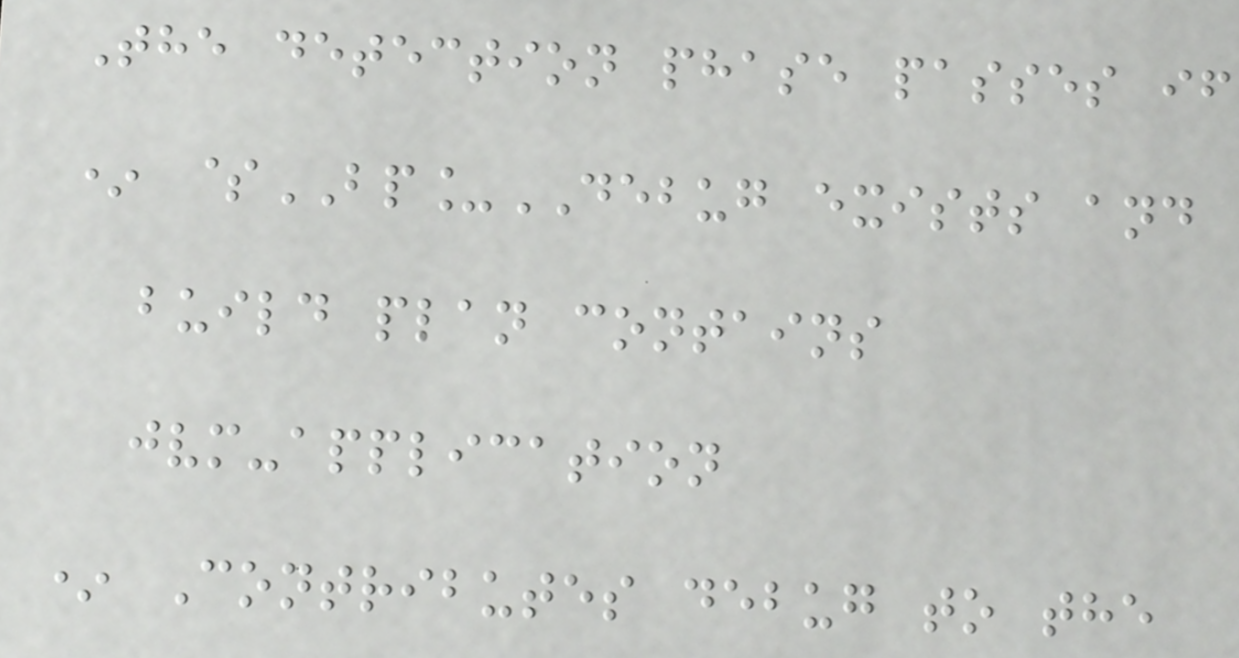The detection phase passes if
* $BP_DEBUG exists and
build plan contains
jvm-application
* Contributes debug to the
